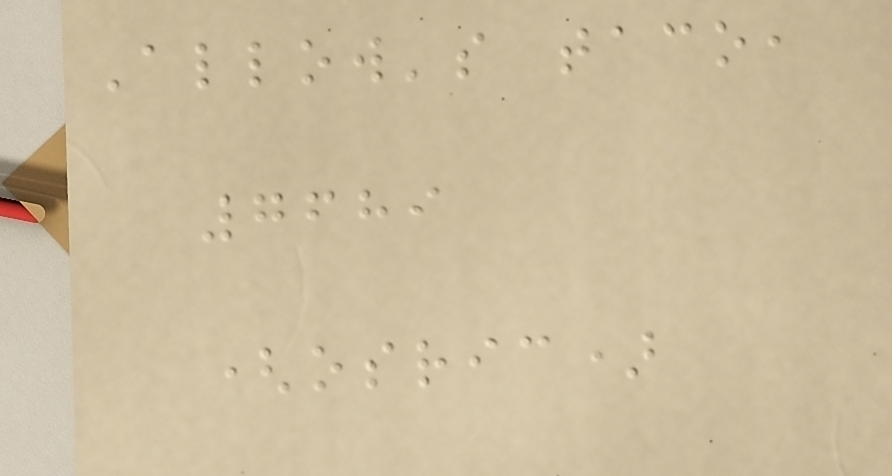Allow's taco,
7689
(osric)
